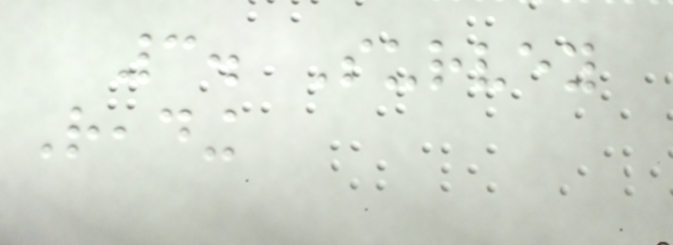3. Survey
Reading
